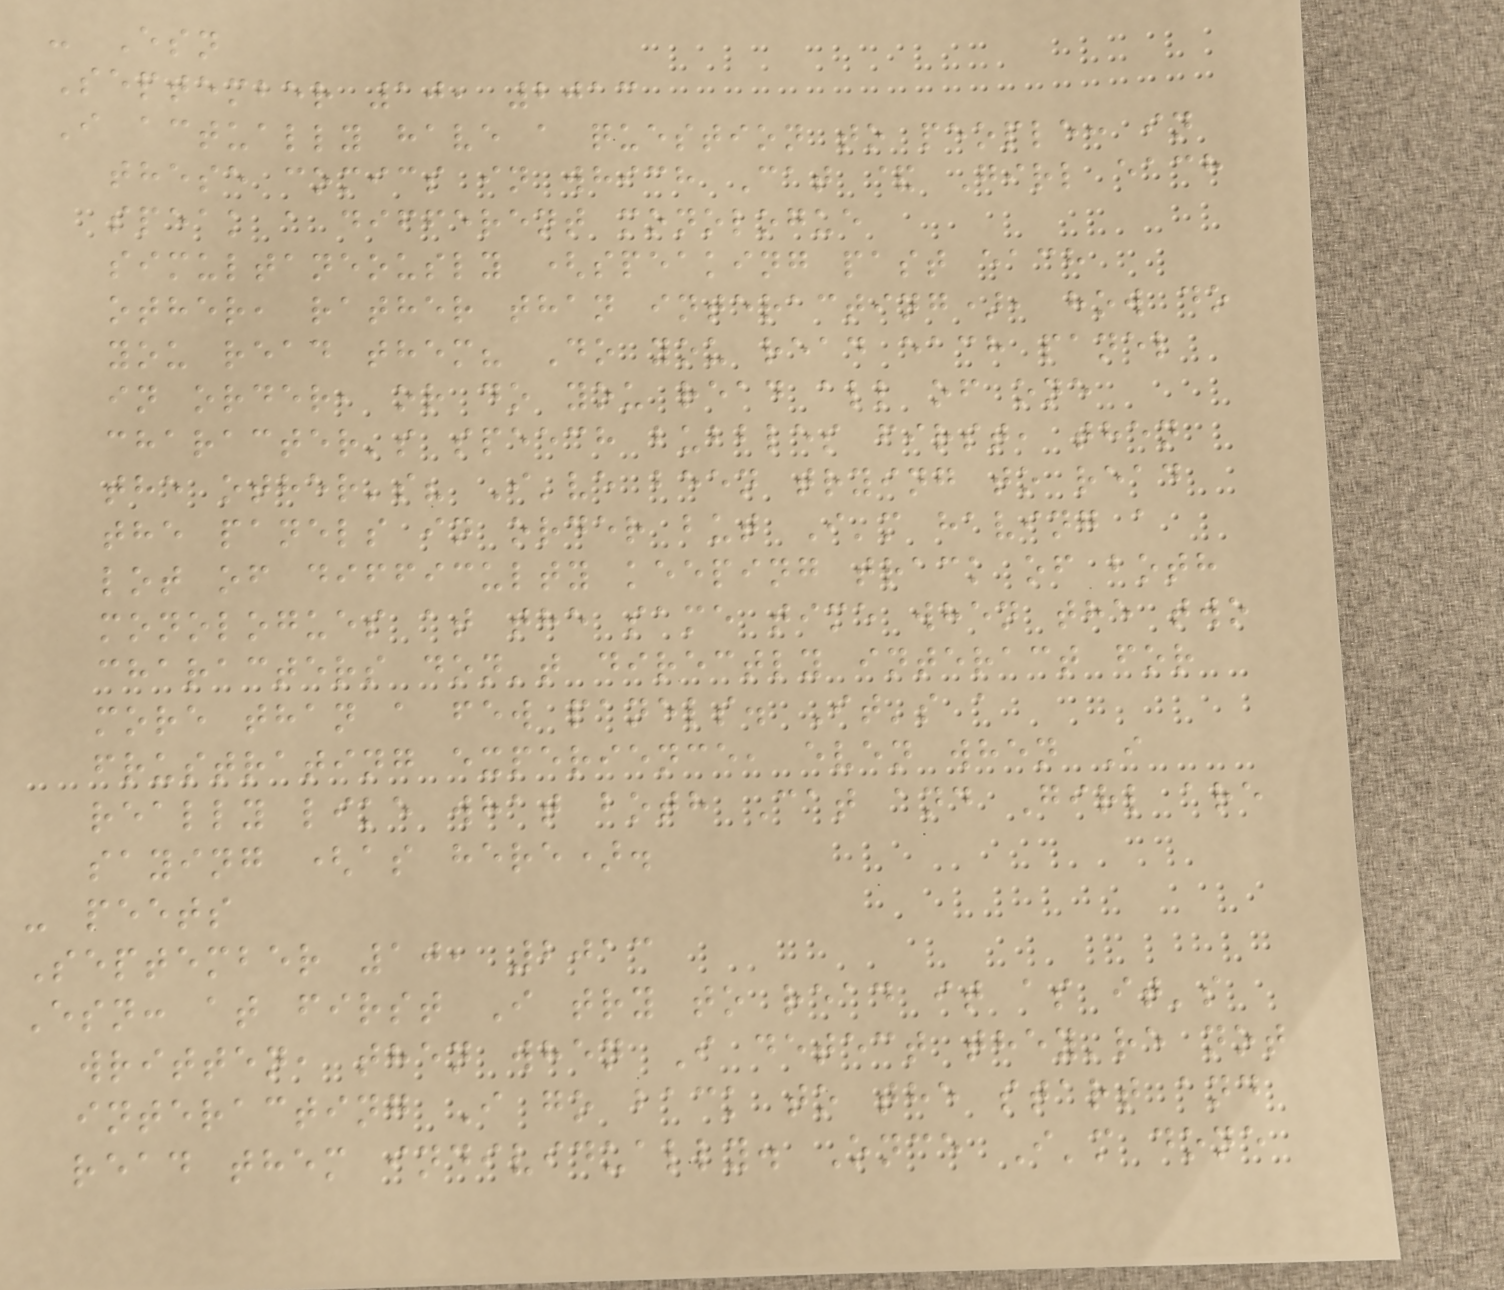- Esn
September 10, 2013
I actually have a question to people: in
these comics in which Cat & Girl each
speak a different monologue
simultaneously (speaking past each
other, rather than interacting), how do
you read them? Do you read each panel
in order, or do you read all of one
character's speech bubbles first, then
the other's? I've been trying to read
the panels in order but I'm having a
lot of difficulty keeping track of both
monologues at the same time when the two
characters don't directly interact for
more than a few panels. It's a
frustrating experience, even when I
really like what both Cat and Girl are
saying (as here).
- peets
September 10, 2013
Esn: at first I try to read it as it's
written, then when I detect they're not
interacting I go back to the start and
read them individually. Once I'm done
